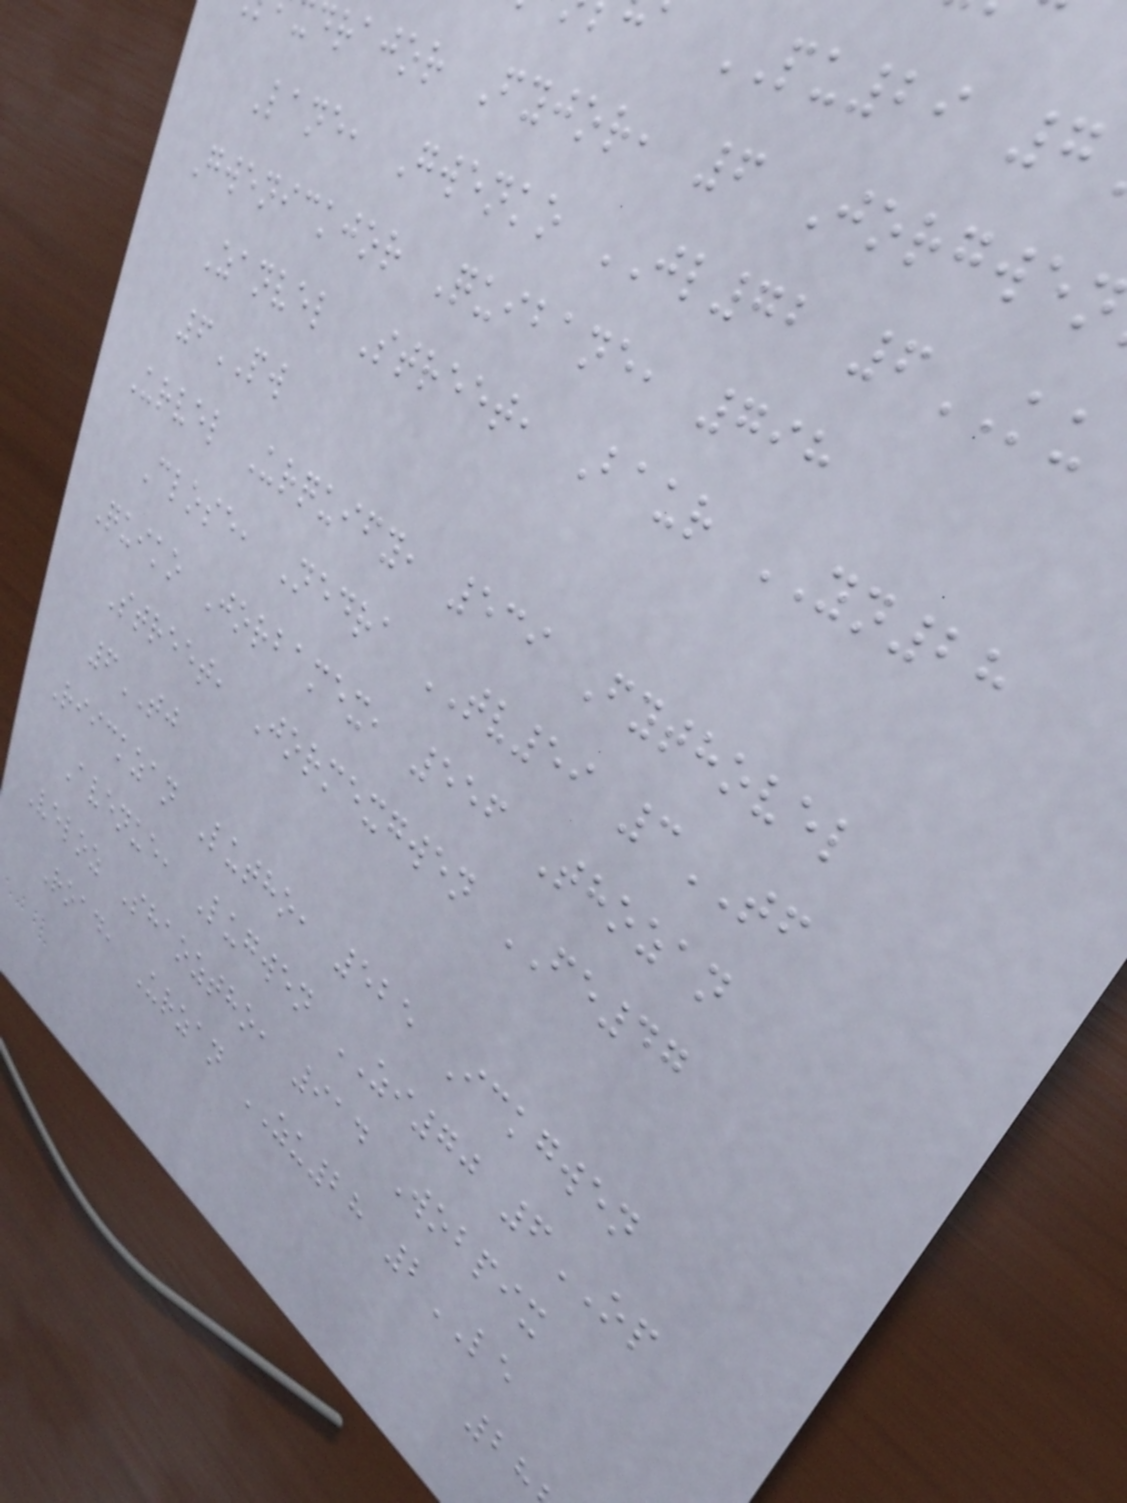a PU29 7
drajor Fyjor, 6 Jorgwe
Lane, Gwenko JL72 6KU
Gwenickjor Quibane, 798
Zanvel Street, Baur YN28
6PW
Urvel Urquify, 539 Fythovel
Close, Nedra TV59 3TF
Quiko Jorbamex, 556 Thozan
Street, Jormexgwen FE47
6TJ
Riickzan Lutho, 525 Ickgwen
Avenue, Lugwen ZI70 6OP
Veloz Shaoztho, 914 Wobpix
Road, Urzan ZU28 2LE
